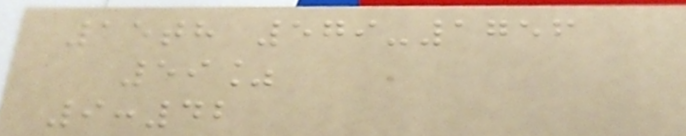15th 579-1756
59%
9:42
